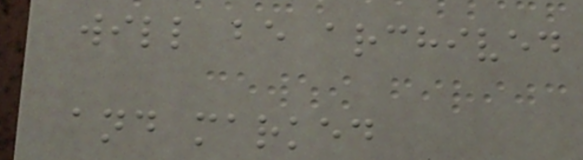will be archived
and marked
